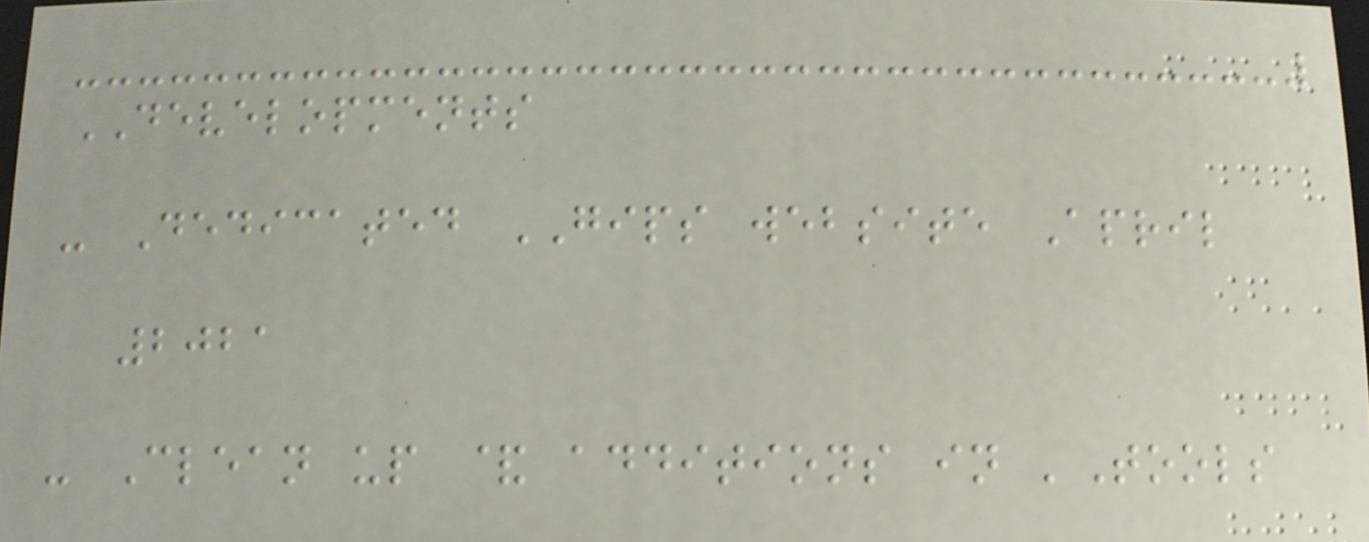DEVELOPMENTS
- Dedicated GIPS website April
2021
- Clean up & additions in 'Tools
